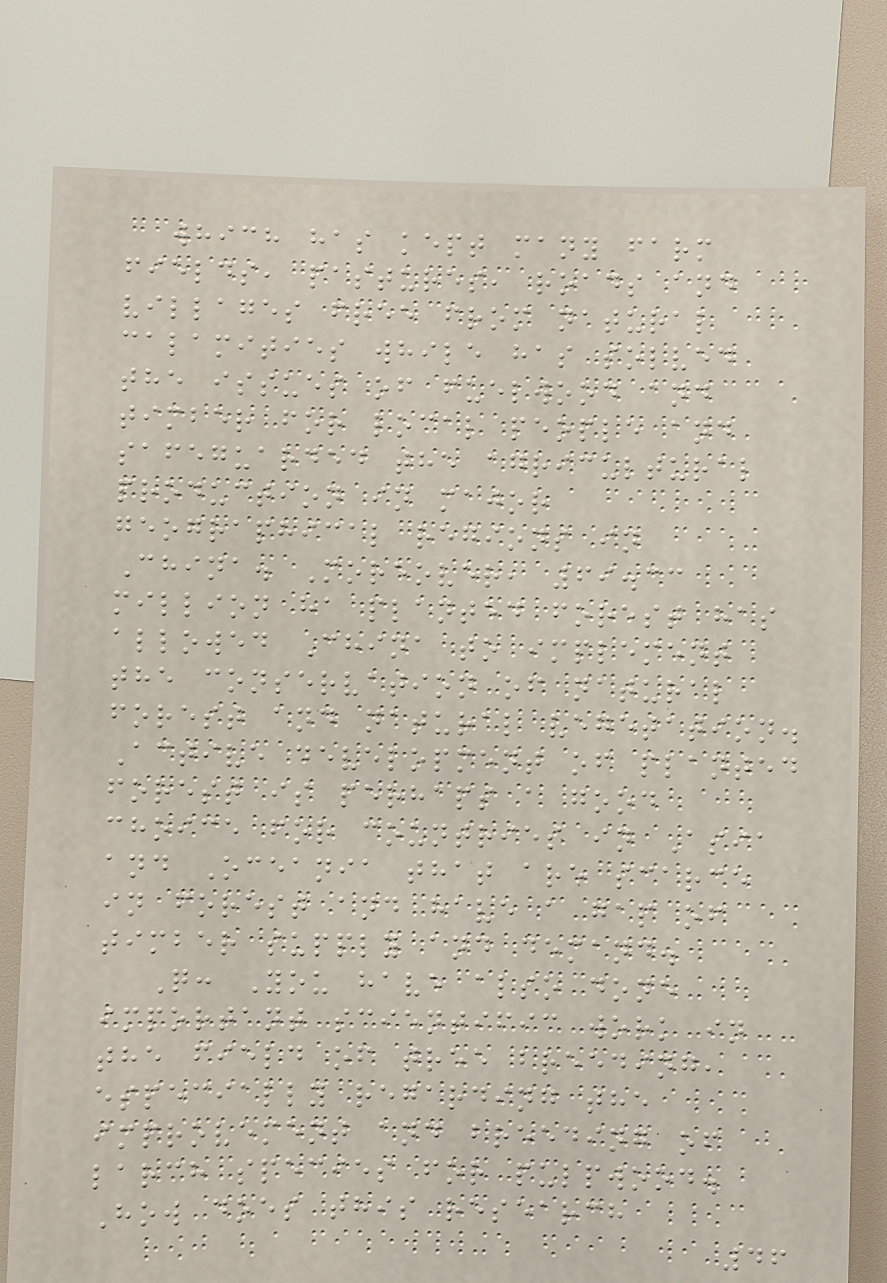which has kept many farm
fields, pastures, roads and
villages free from natural
calamities while has solved
the issues of fuelwood and
timber for local people and
safeguarded the agricultural
production in major
geographical regions in
China. Moreover, 69.33
million ha planted forest has
allowed China to implement
the conservation of natural
forest and natural vegetation.
Active development of planted
forest is perhaps a good
choice for countries in Asia
and Oceania that are scarce
in forest and have a gap of
timber supply and demand.
Q: You have also done
important scientific work in
the field of tree breeding,
especially regarding the
improvement and breeding of
larch species for pulpwood.
How does this research
46
